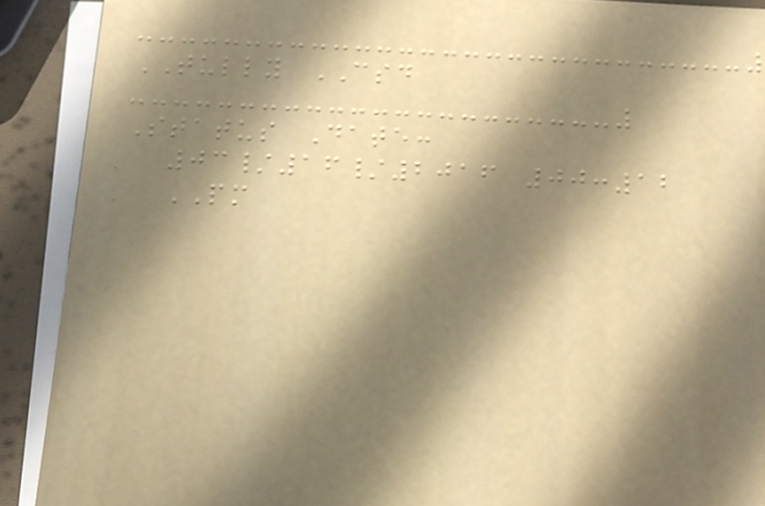TULLY CSD
Status Date:
03/16/2016 00:12
PM
